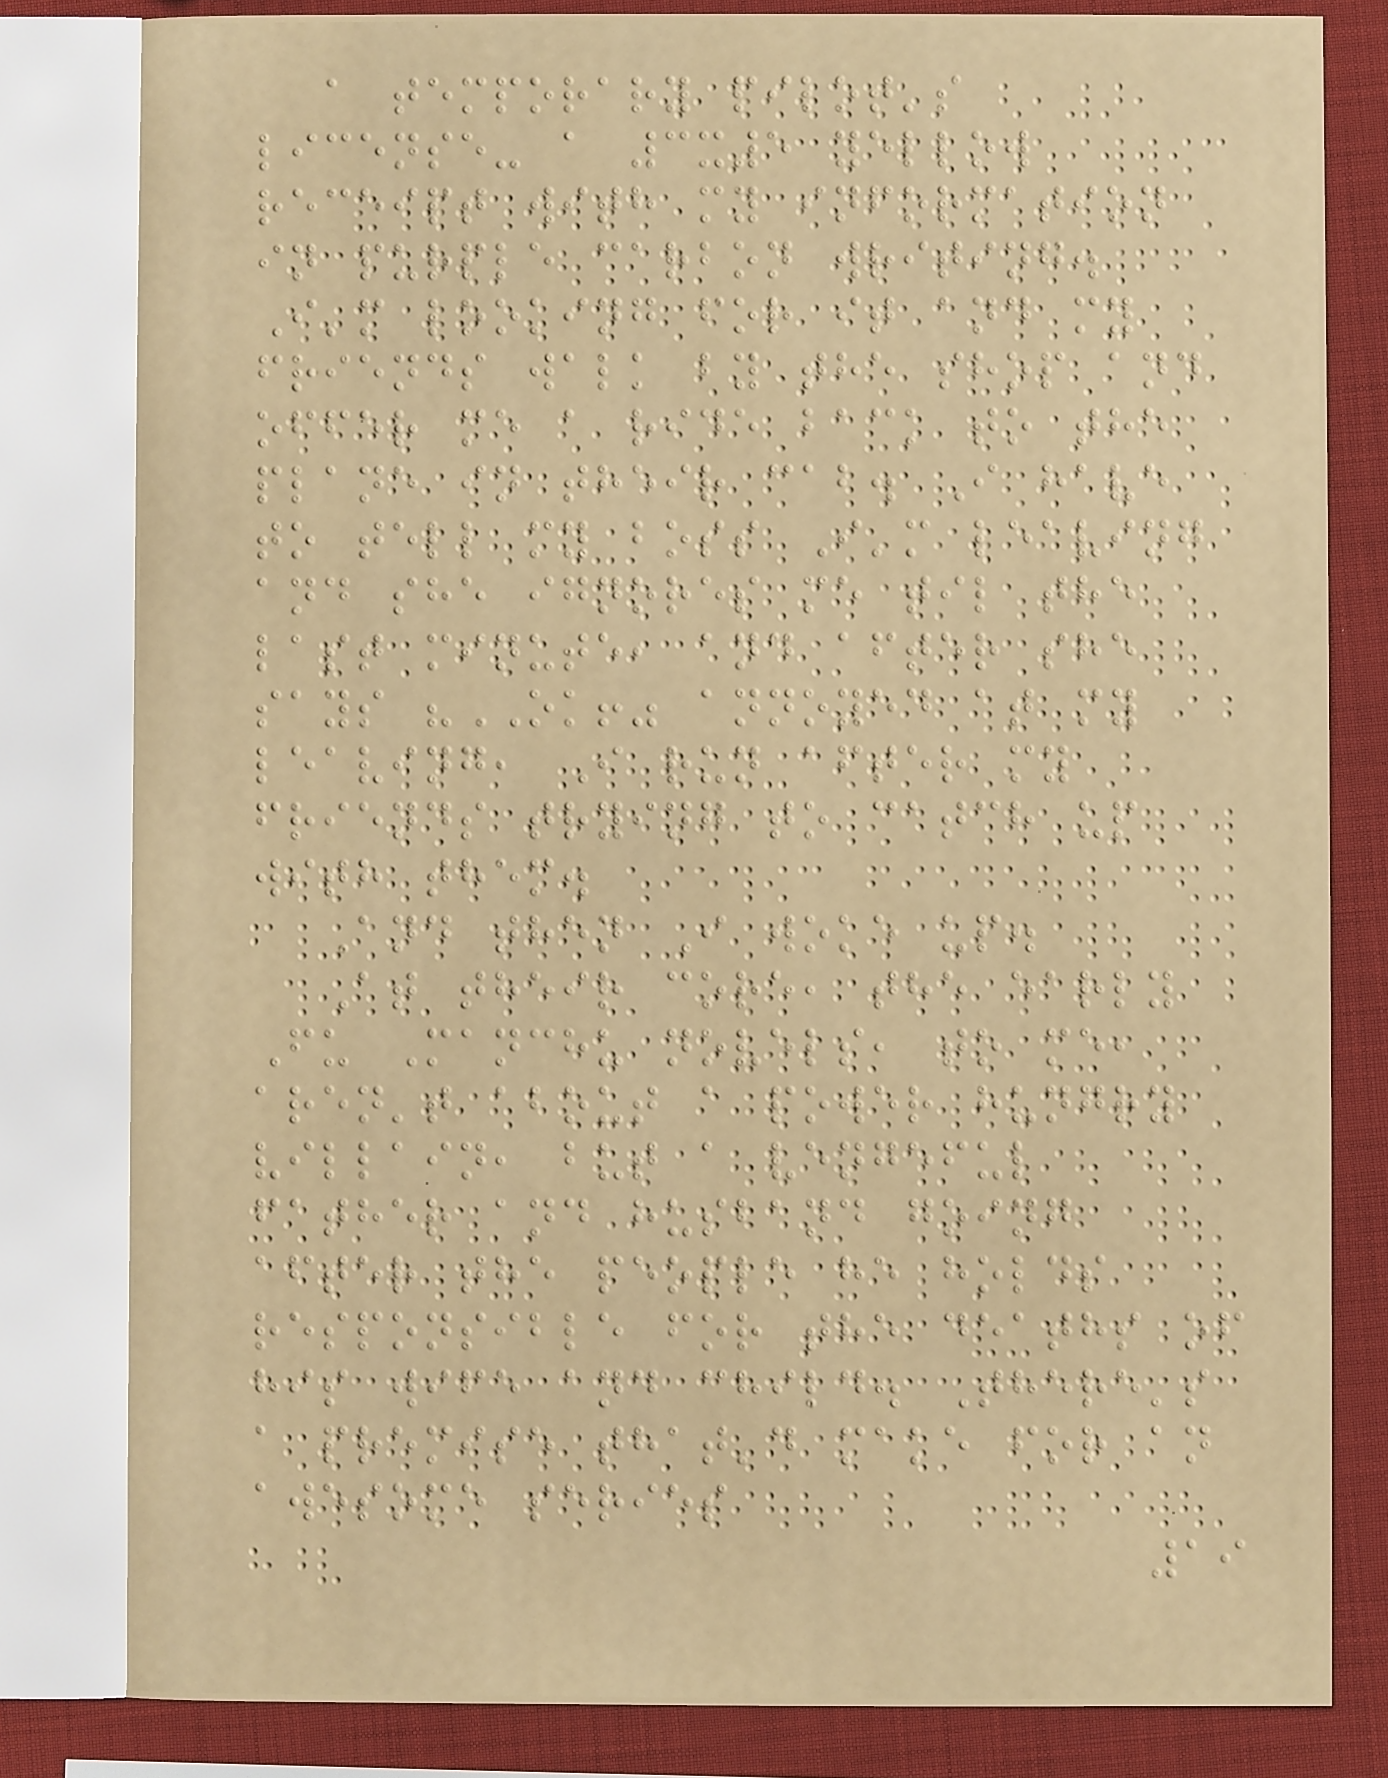a temporary pilot's
license- a 3x5 yellow
receipt with my information
in purple carbon writing.
I'm looking for it and my
friends walk by the shop and
offer me a ride back to the
plane in their cab. I have
to tell my boss I'm leaving
and she ignores me til the
last minute, and after she
says "OK!" annoyed at my
leaving, I run after my
friends trying to catch up
with them.
And then I woke up.
At their core, the early
Fu Manchu novels, to me,
aren't about a power hungry
villain, but a vengeful
father and husband going
after the people he holds
responsible for the deaths of
his wife and child. There's
a premise that'd make for an
awesome series
19
